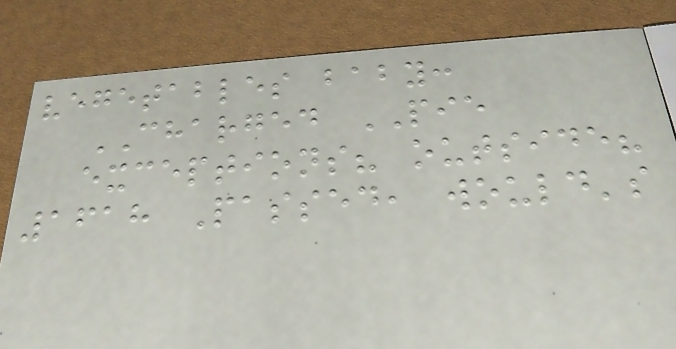vegetables baby:
CHARGED PIE
exceptions? outside?
1618 Passed, would's
